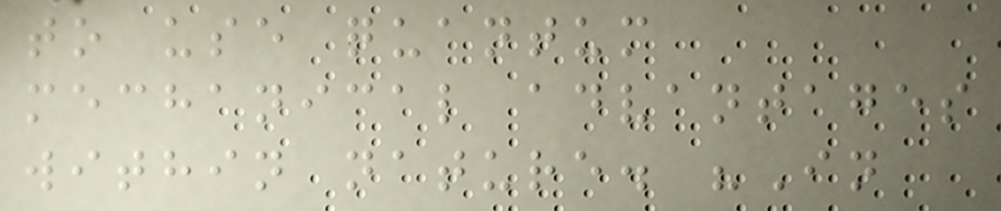to use quantum
mechanical advantages
within nature. "In
